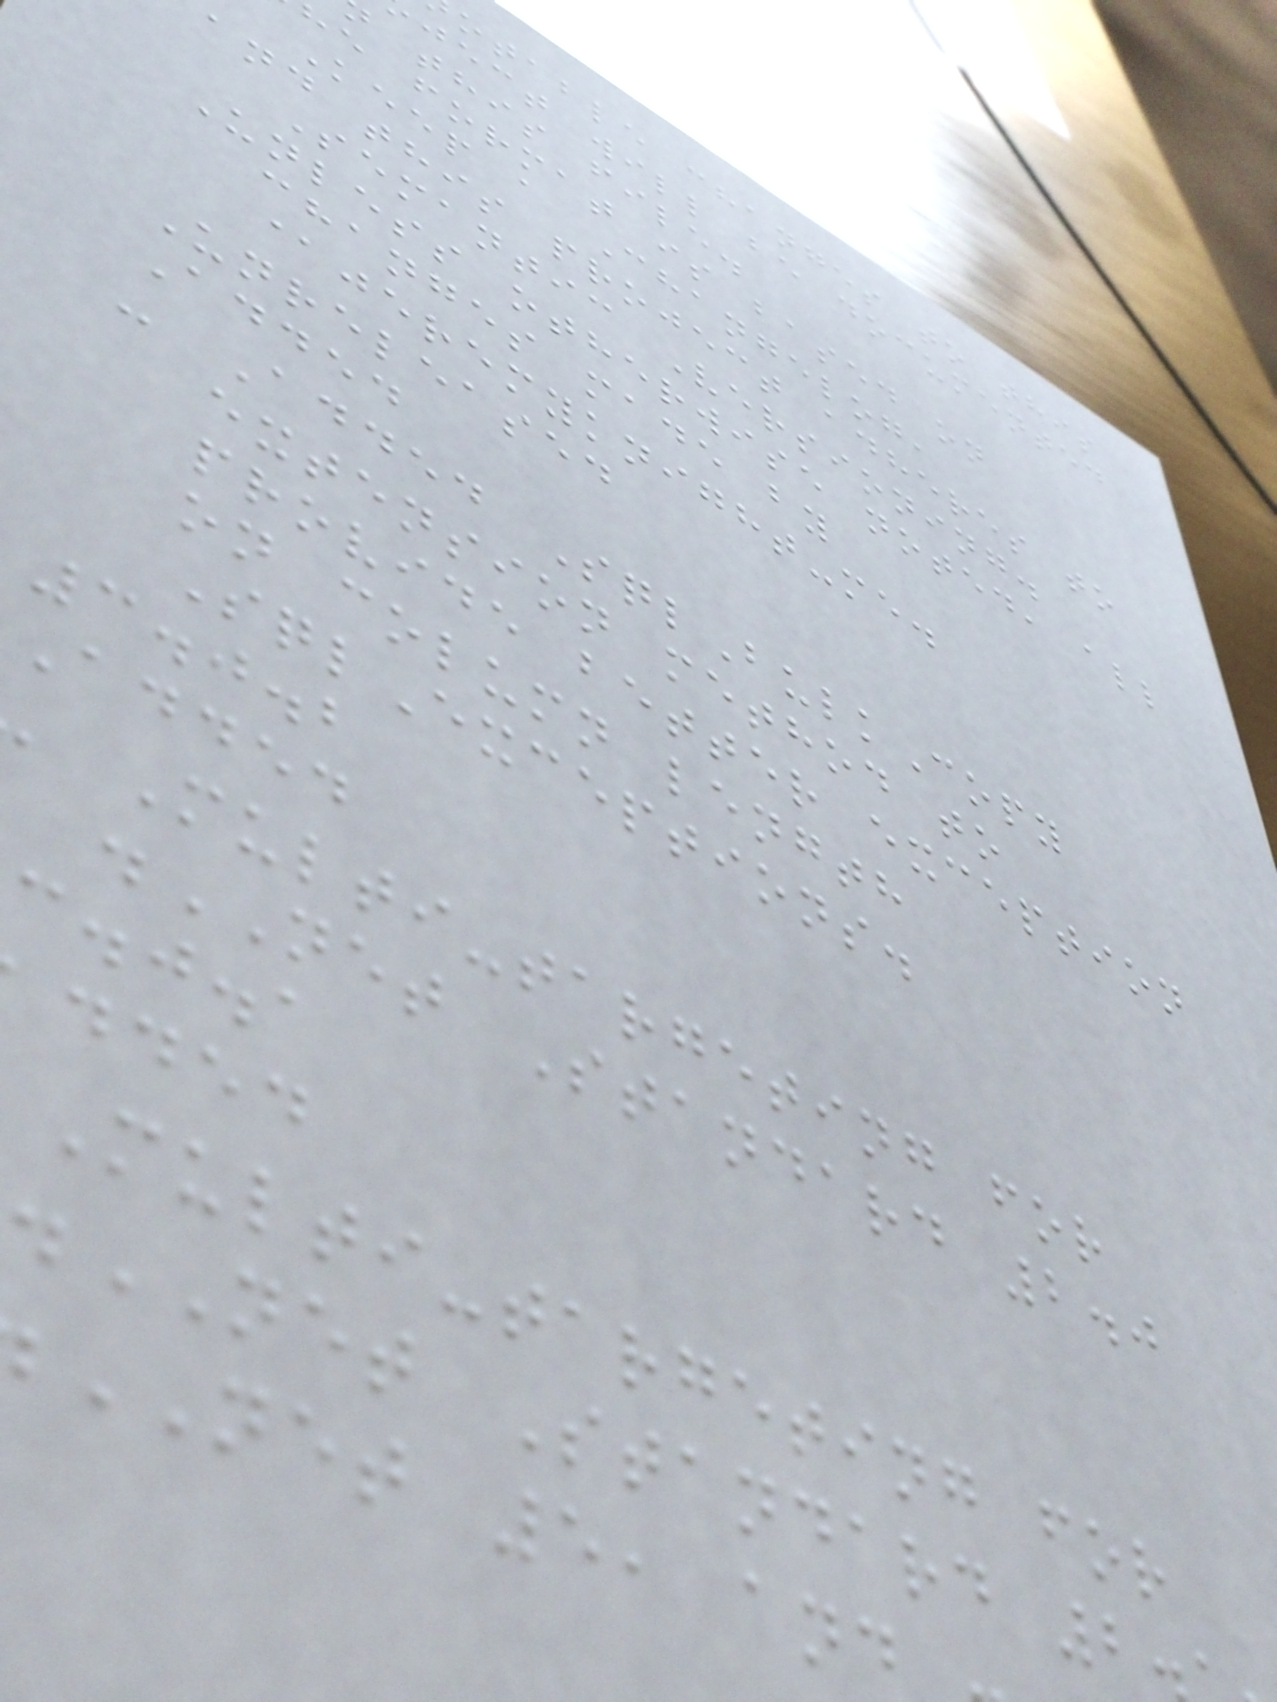otable changes to this
ject will be documented
this file.
he format is based on
Keep a Changelog,
and this project adheres to
Semantic Versioning.
Unless otherwise noted, all
changes made by
@jeremyknight-me.
Unreleased
Added
- Added SqlBulkCopy
extension method to
provide better exception
on column length
SqlExceptions.
3.0.2
Added
Multi-targeting for
.NET Standard 2.0
c.j.a
dded
Multi-targeting for
.NET Standard 2
NET 5, and
